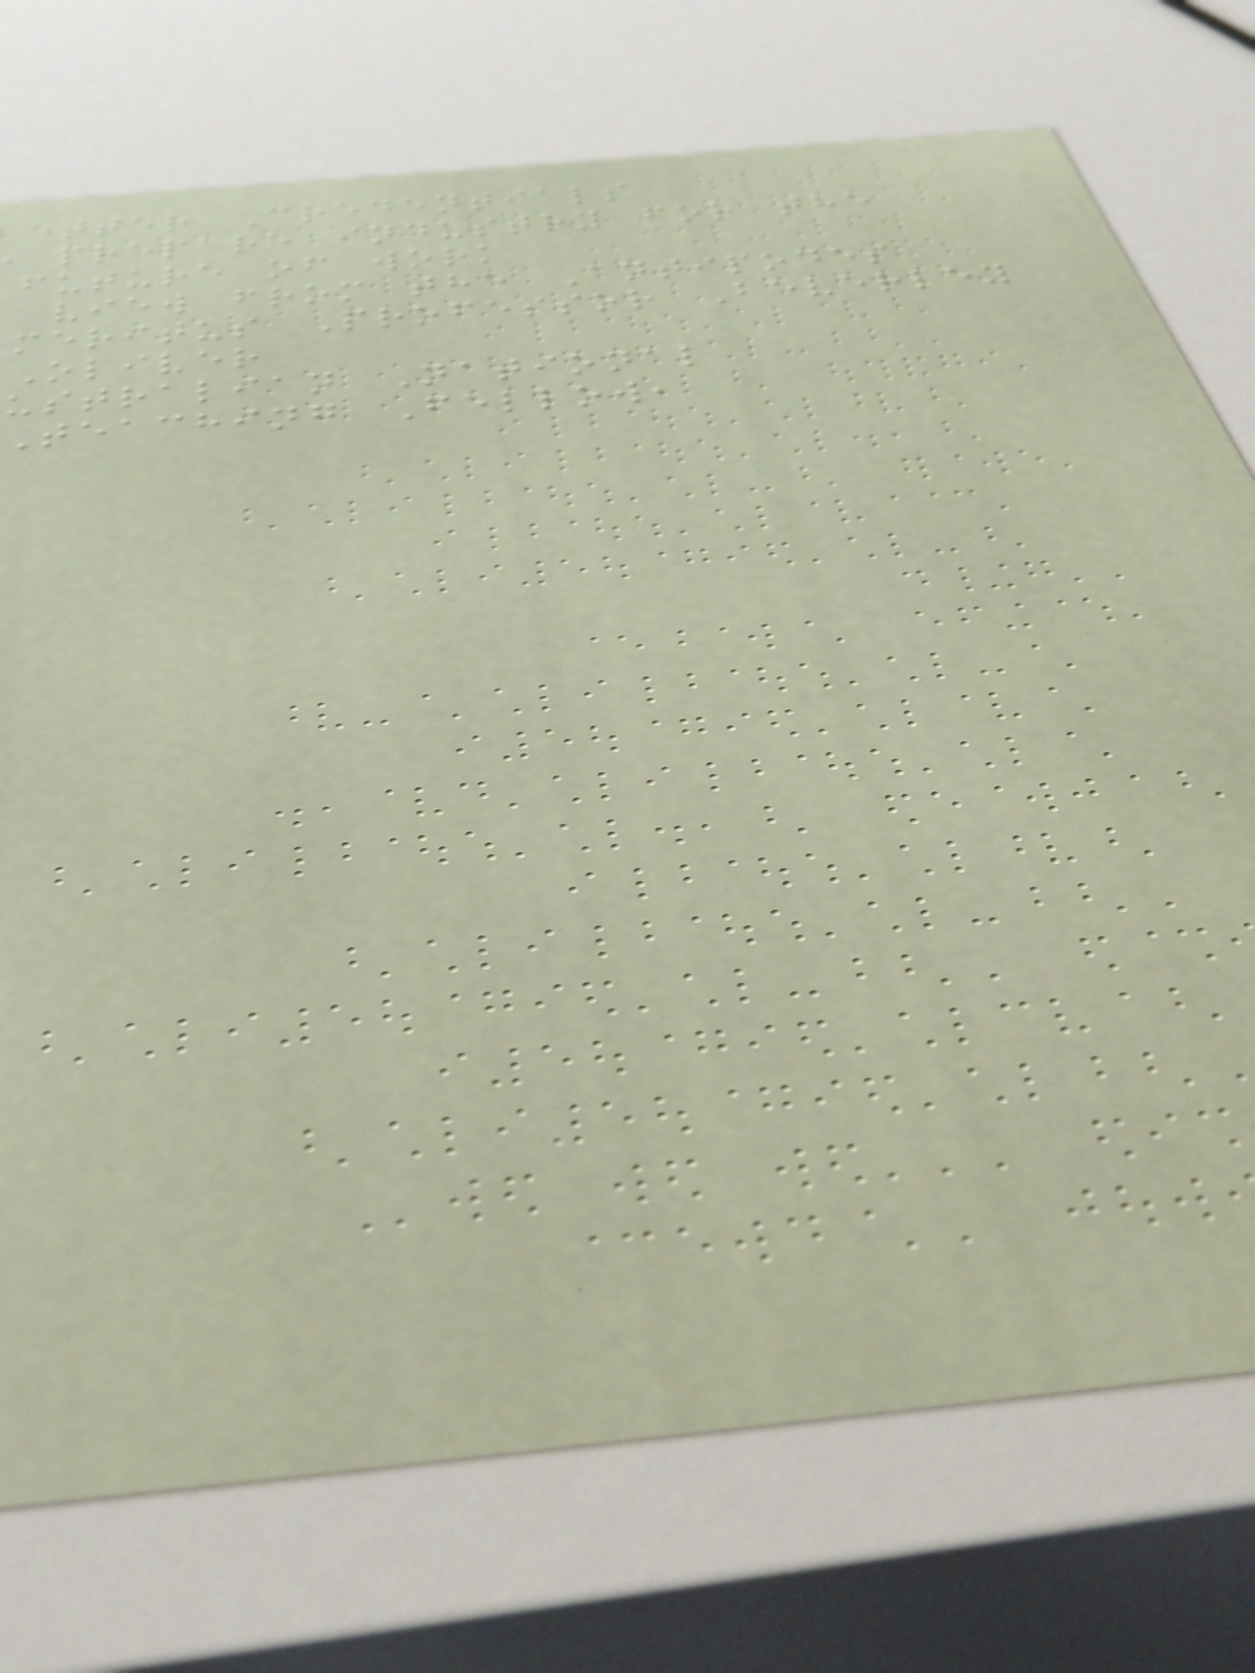etter Credentials
prepare industry for the
future of work
view from the Antipodes
meritus Professor Beverley
Oliver
ustralian National
Teaching Fellow,
